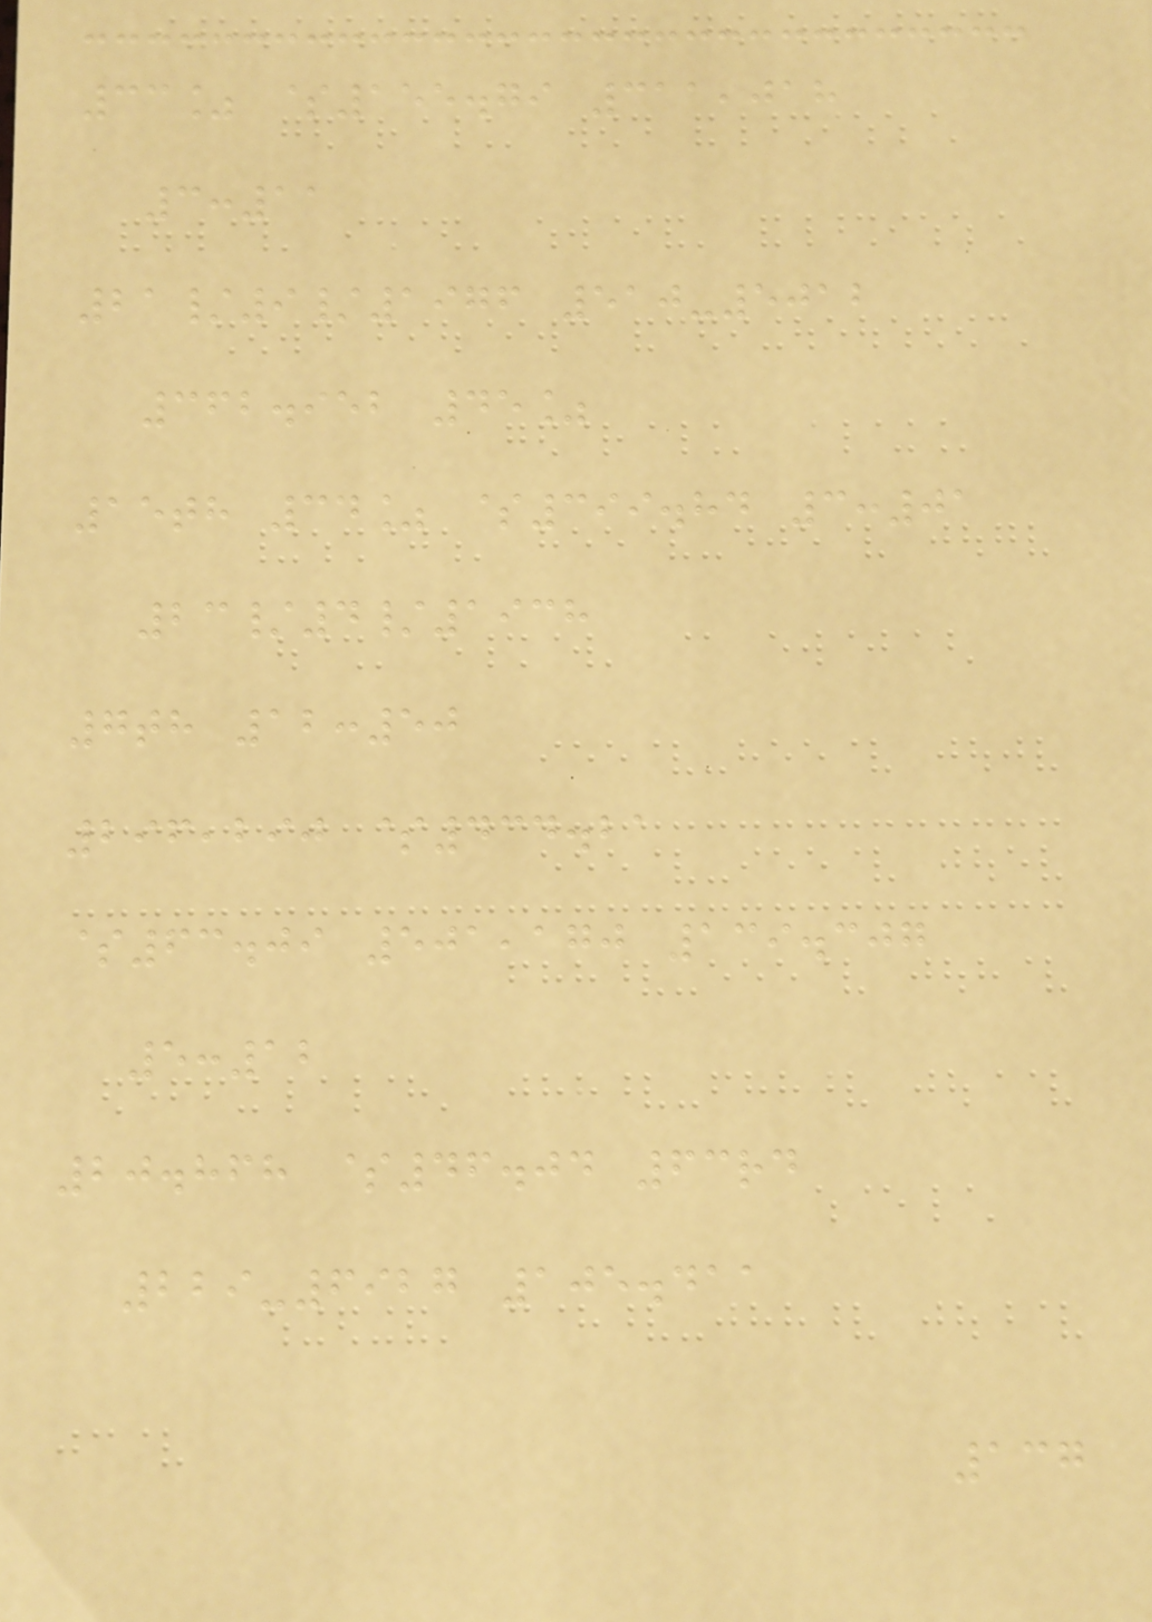33% $155.79 311,018
3:11
21/9/1976 510-5012
362.952 45%
15th 34% $399.84 3:01
23/4/1938
7th 12:50
296,290 $434.21
$63.09 501,170 139.307
5:12
20.868 $46.04 63rd
229-6927 105.411
137
